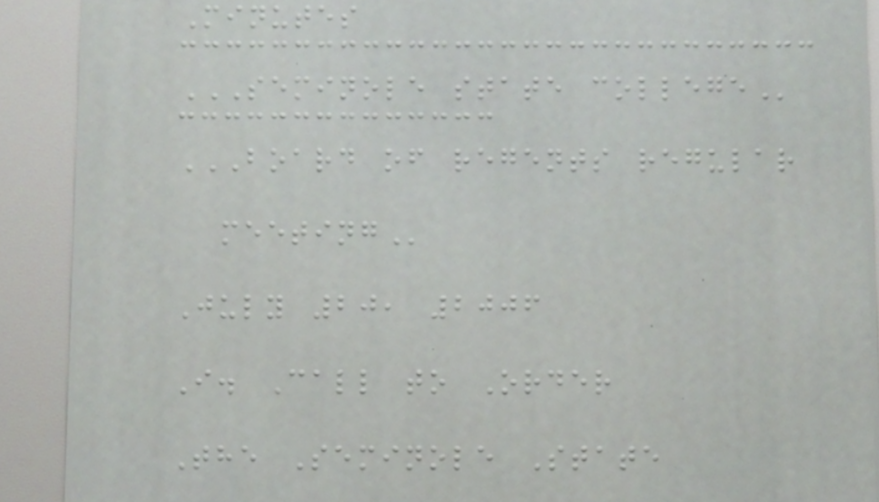Minutes
SEMINOLE STATE COLLEGE
BOARD OF REGENTS REGULAR
MEETING
July 20, 2006
I. Call to Order
The Seminole State
